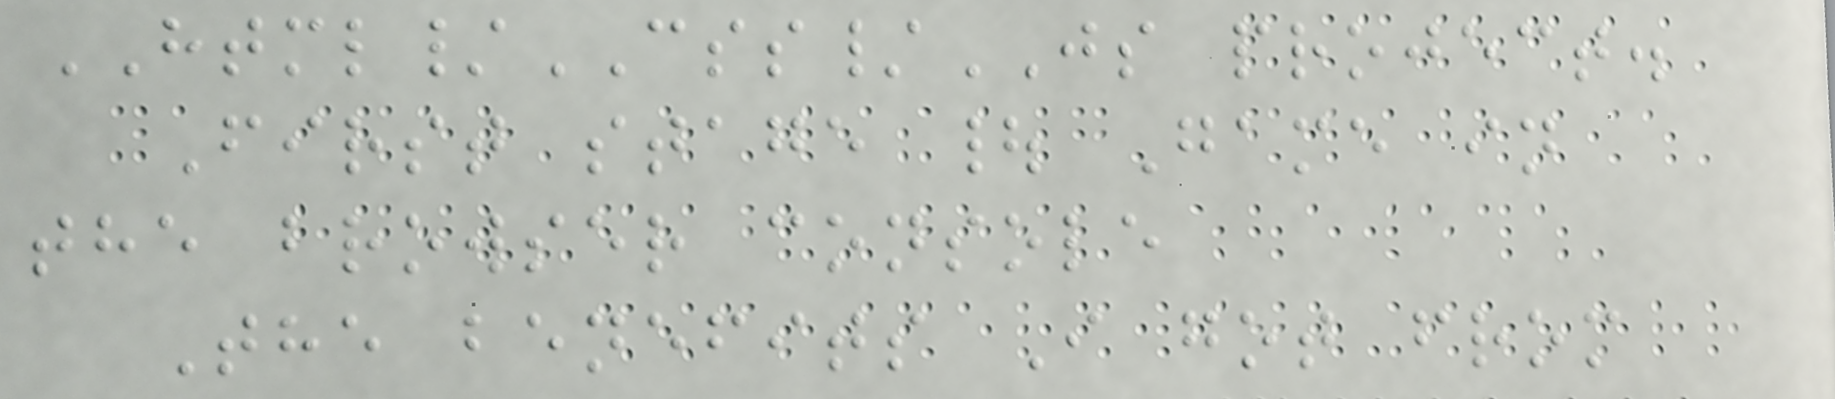HTML/CSS/JS project.
First stage | Game in
the browser console
The benefits I got from
